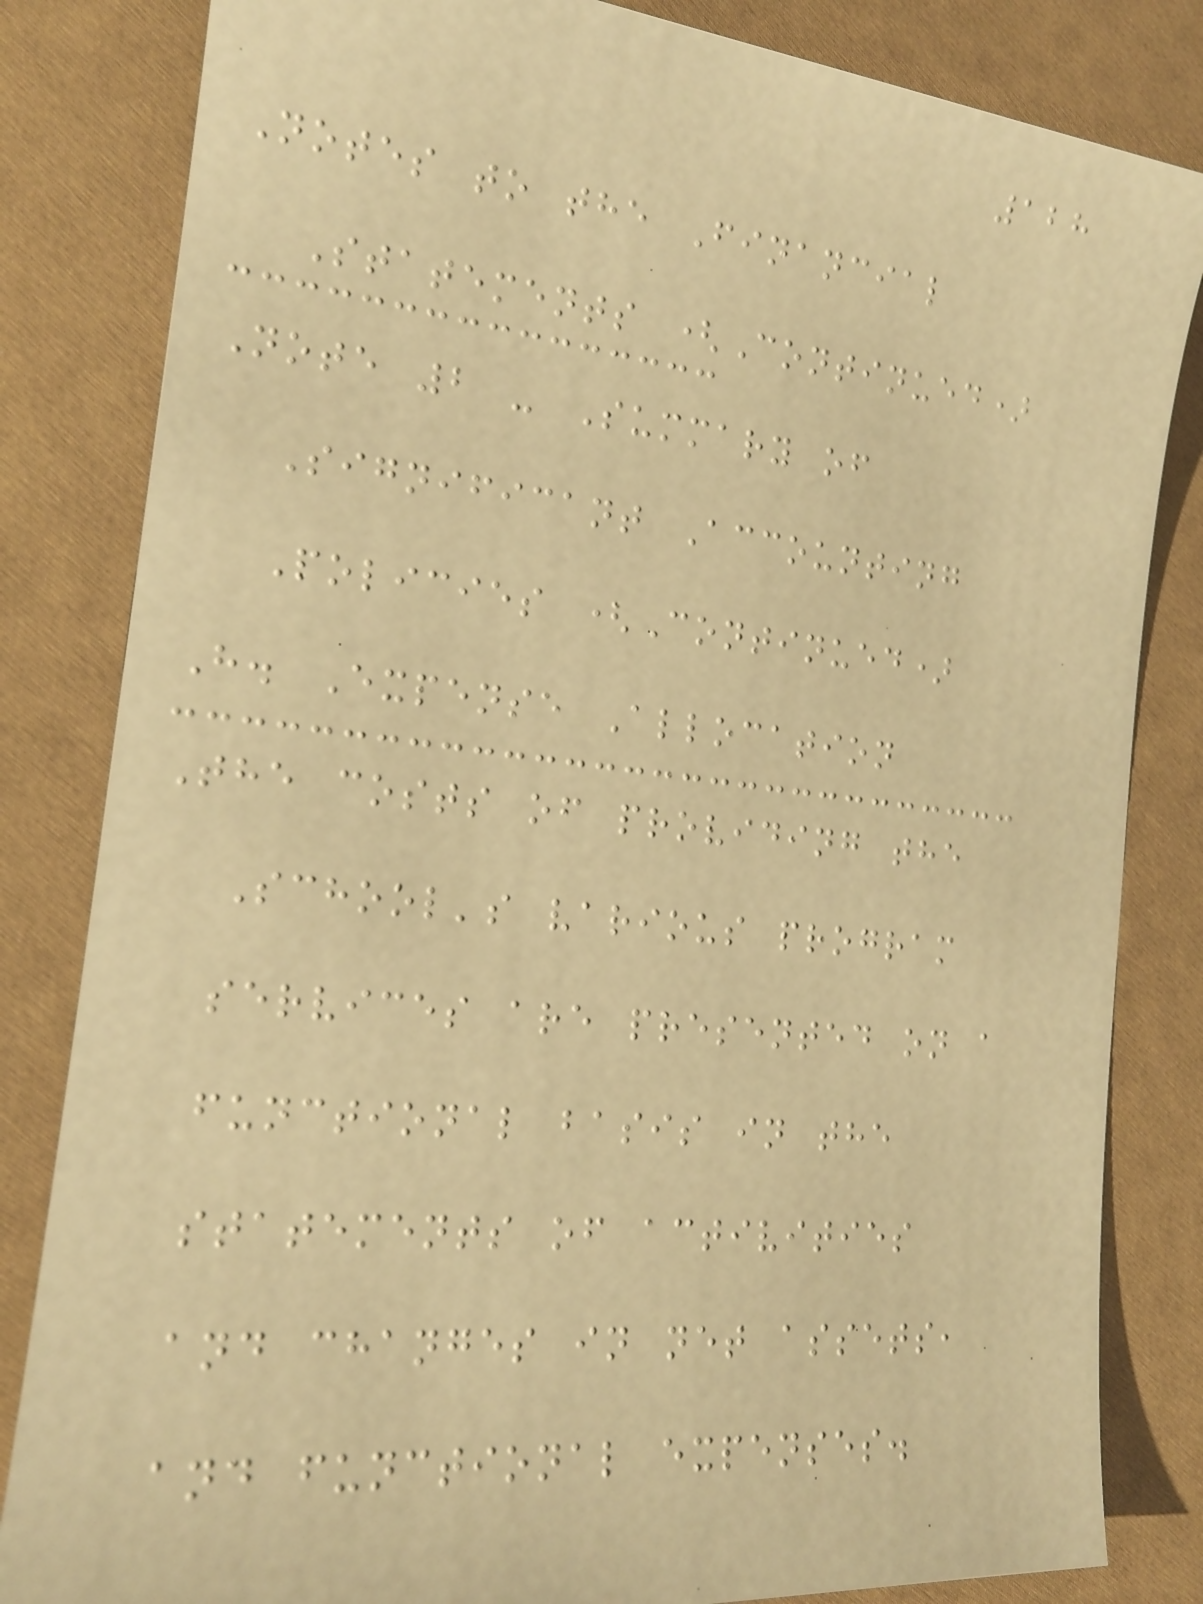128
Notes to the Financial
Statements (Continued)
Note 2 - Summary of
Significant Accounting
Policies (Continued)
H. Expense Allocation
The costs of providing the
School's various program
services are presented on a
functional basis in the
statements of activities
and changes in net assets,
and functional expenses.
